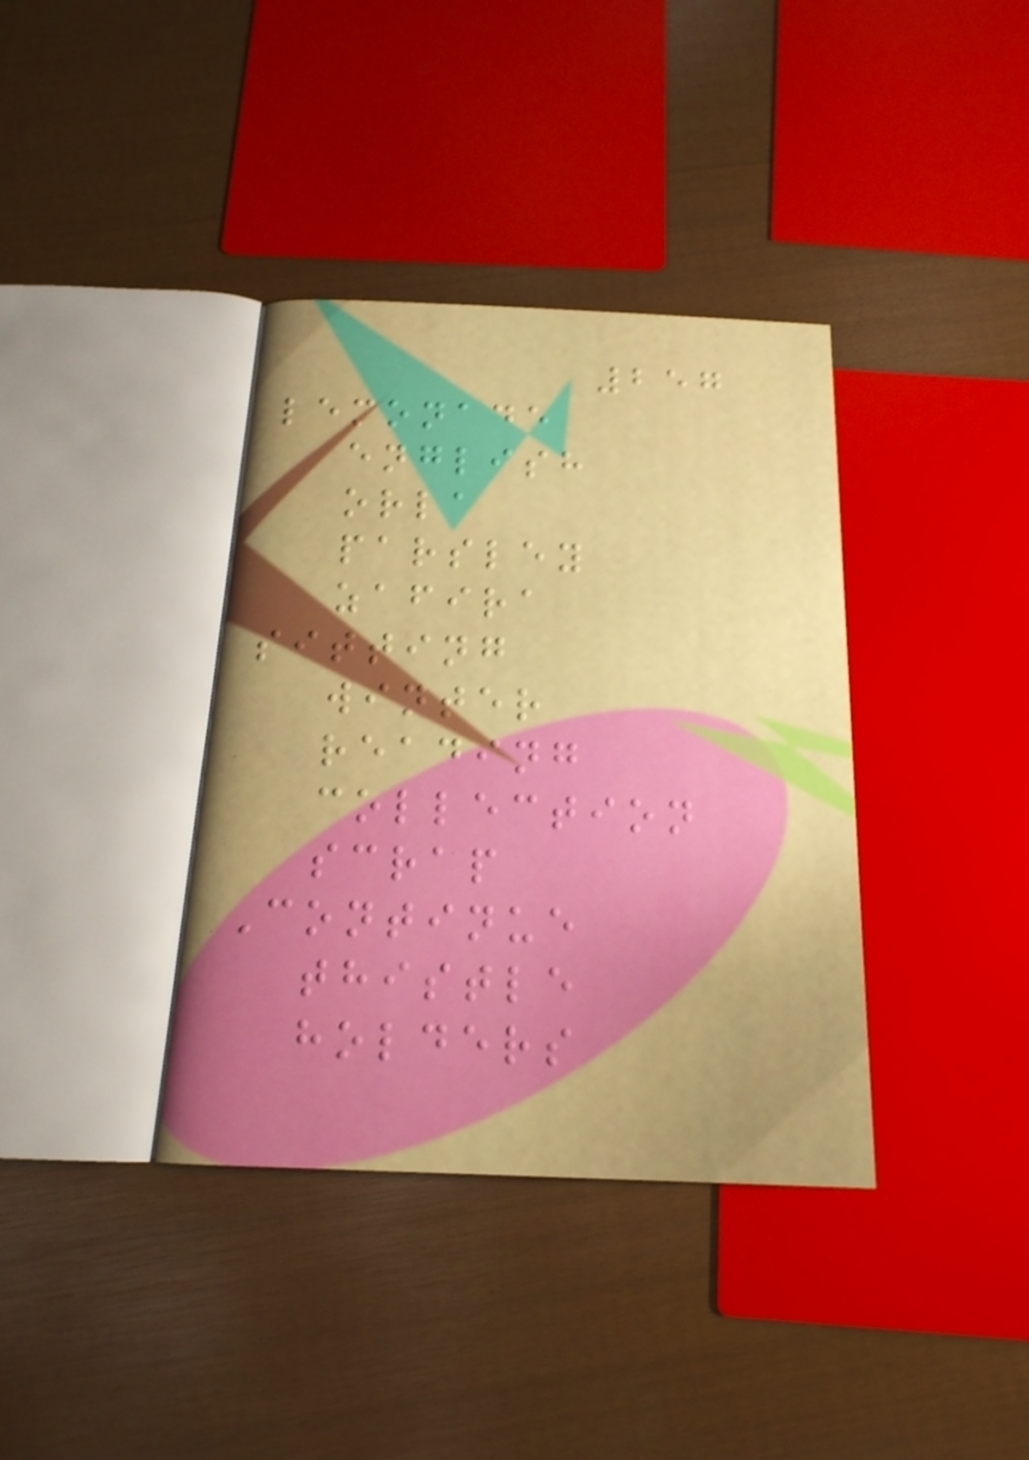257
lemonade
english
orla
parsley
zafira
sitting
winter
reading
collection
scrap
Continue
thistle
holders
